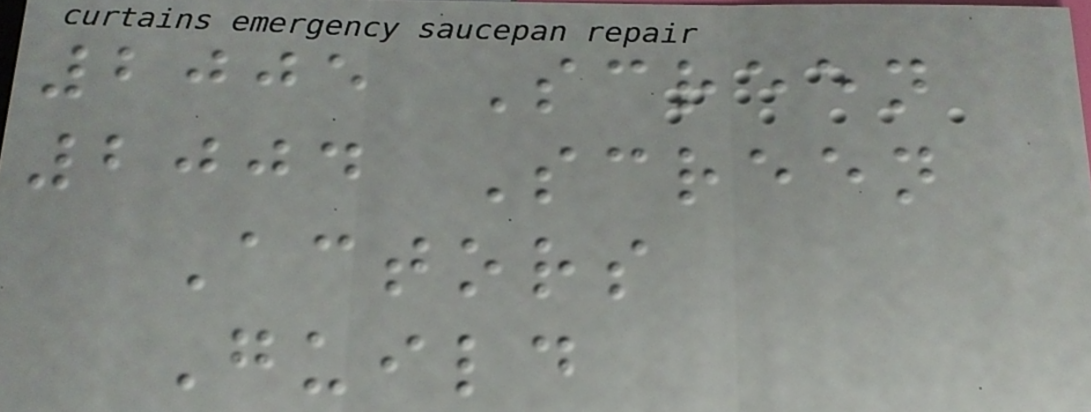2005 Screen
2004 Screen
Actors
Guild
